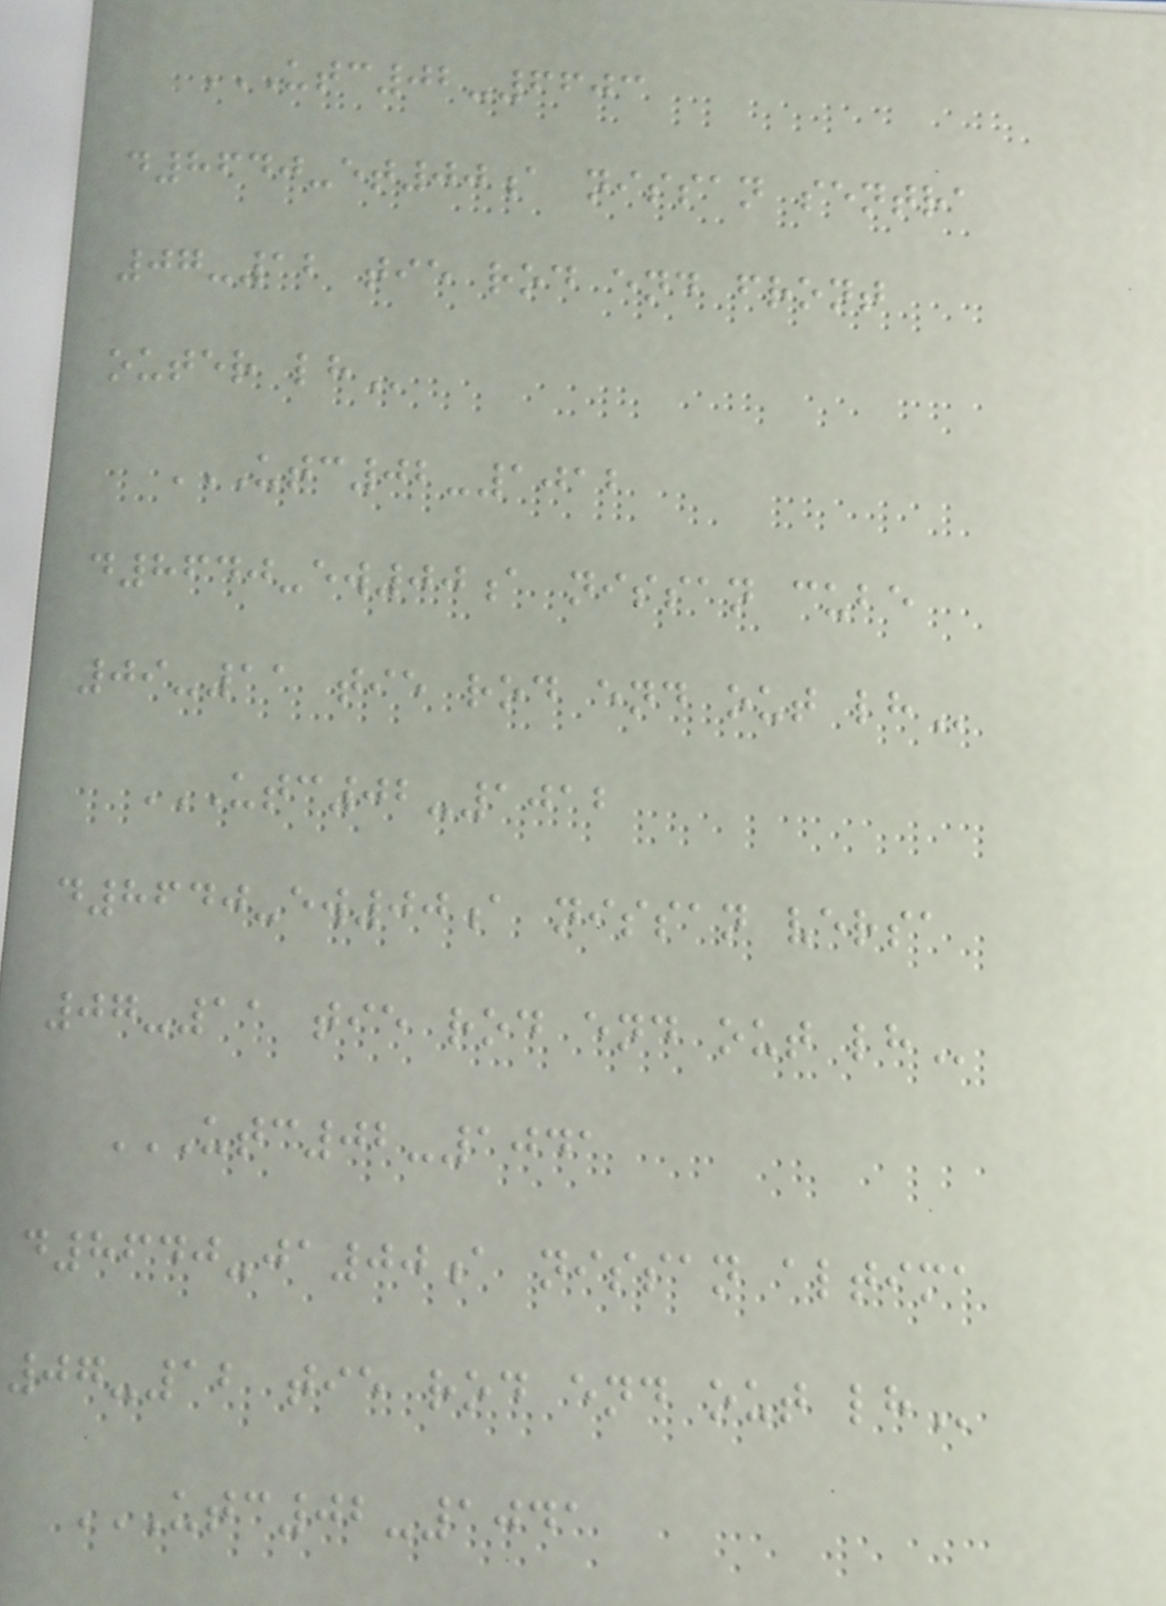UTC02-6603
D8640-ET00A NISSAN SENTRA
07-12 TIE ROD END FRONT
OUTER LH
UTC02-1012
D8640-EW00A NISSAN CUBE
09-11 TIE ROD END OUT LH
UTC02-1012
D8640-EW00A NISSAN VERSA
07-11 TIE ROD END OUT LH
UTC02-1041
D8640-JA00A NISSAN ALTIMA
07-12 TIE ROD END OUT LH
UTC02-1041
